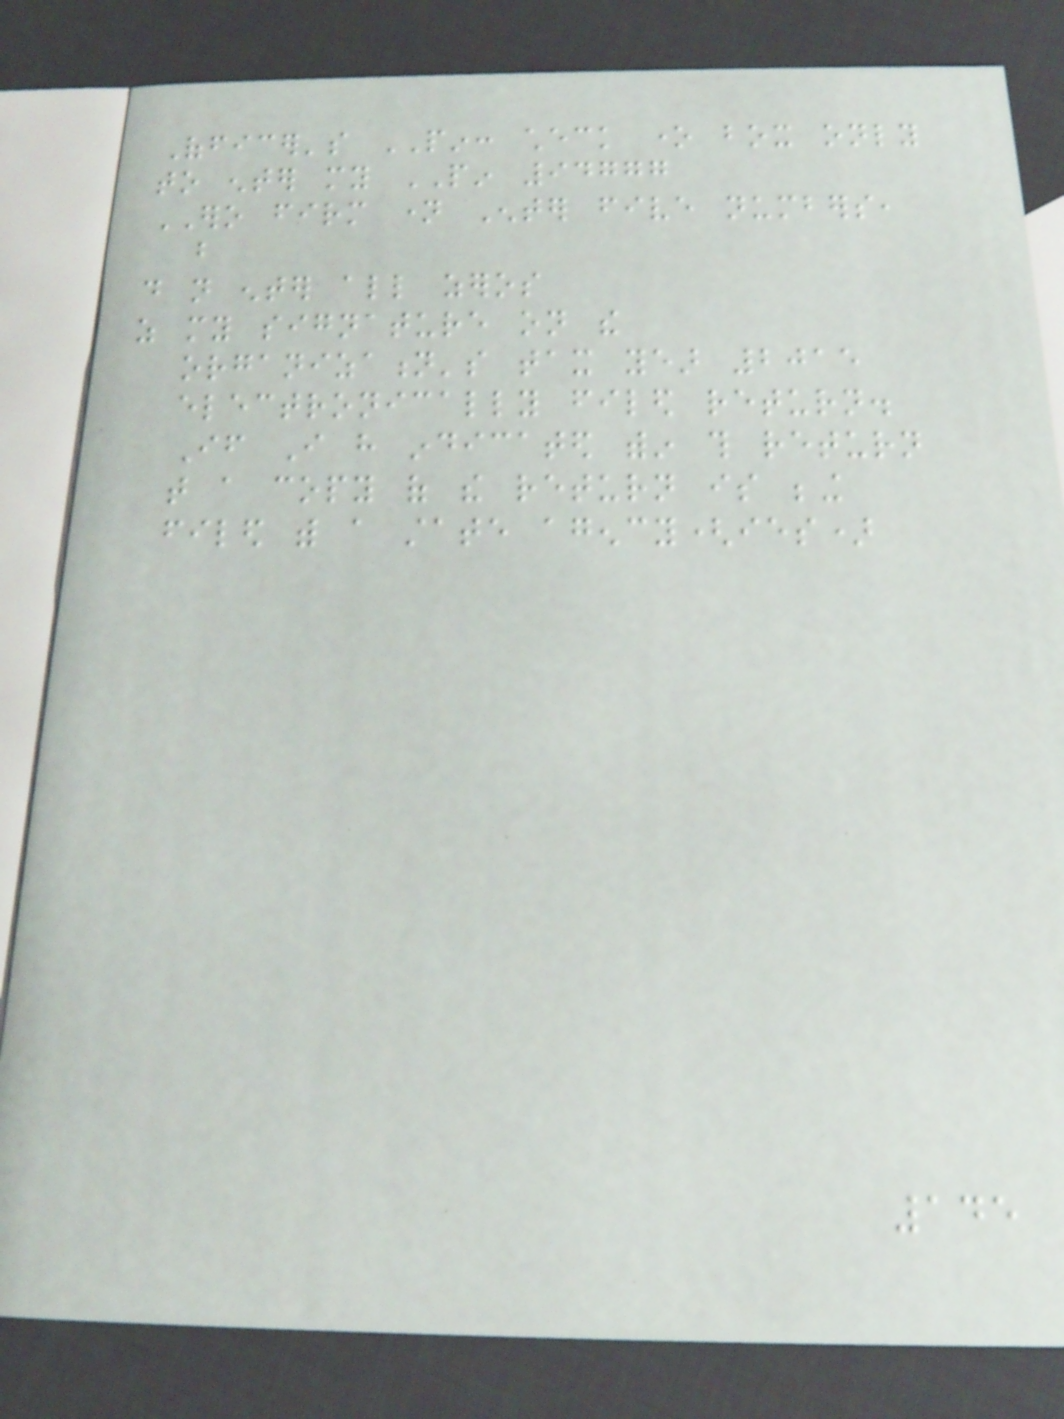Officer's PIN: check one box only
to enter my PIN 94777
ERO firm name Enter five numbers,
but
do not enter all zeros
as my signature on the
organization's tax year 2015
electronically filed return.
If I have indicated within this return
that a copy of the return is being
filed with a state agency(ies)
145
